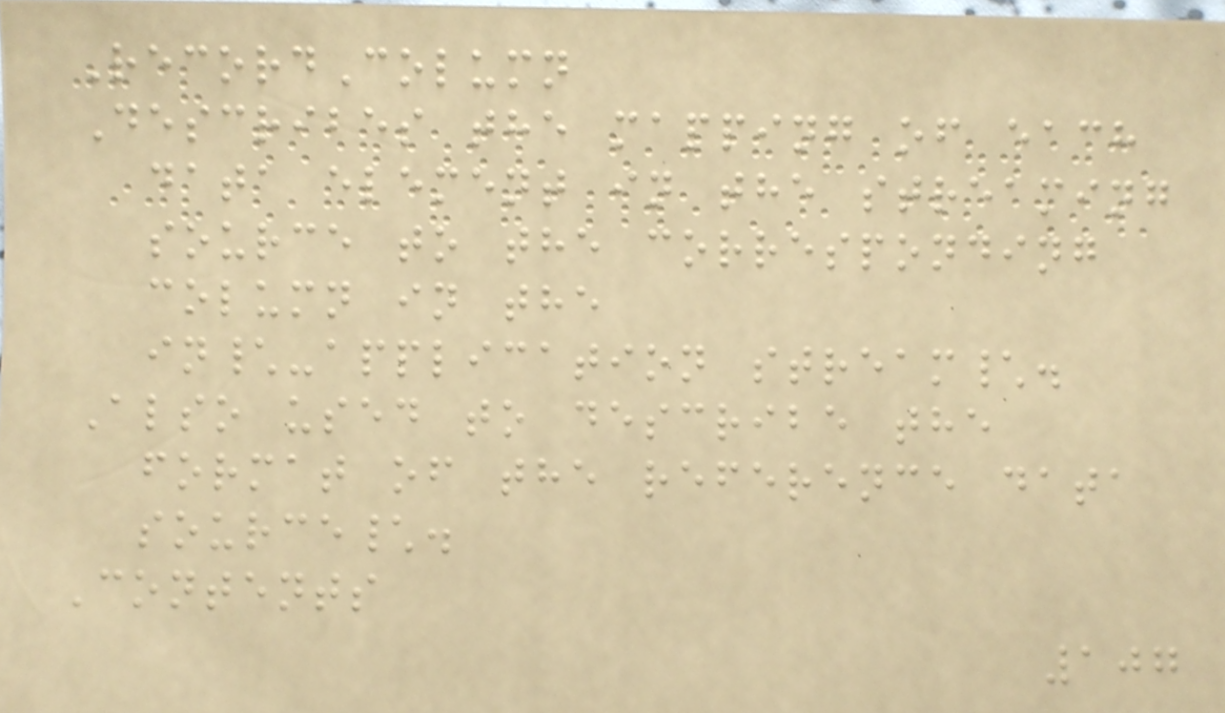RecordColumn
Describes the mapping of each
data element in the streaming
source to the corresponding
column in the
in\-application stream\.
Also used to describe the
format of the reference data
source\.
Contents
107
